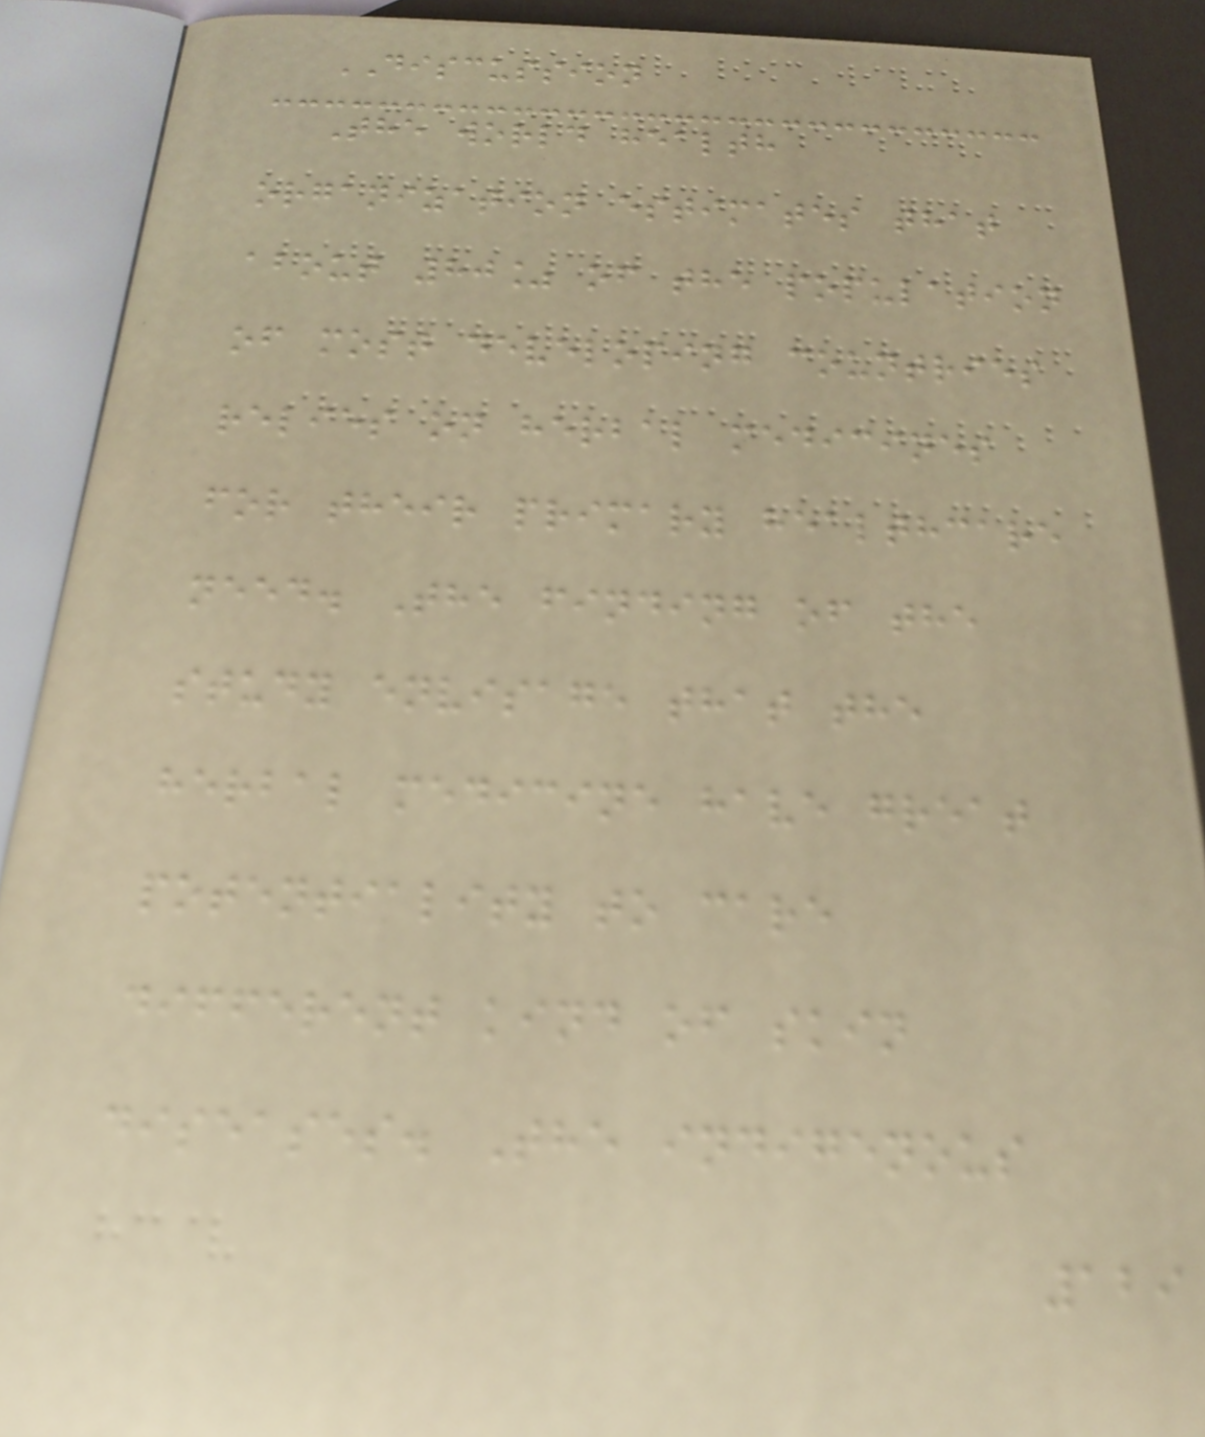DISCUSSION
The world health
organization estimates that
about 80% of the population
of most developing countries
relies on herbal medicines
for their primary healthcare
need. The finding of the
study envisage that the
herbal medicine have great
potentiality to care
different kind of skin
diseases. The indigenous
129
